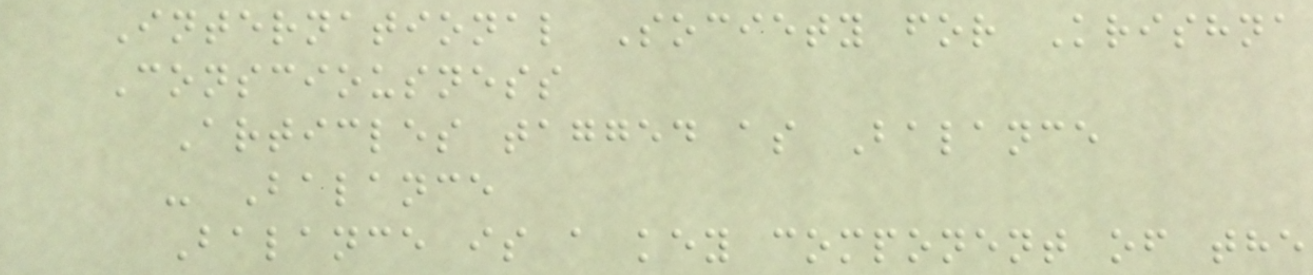International Society for Krishna
Consciousness
Articles tagged as Balance
- Balance
Balance is a key component of the
